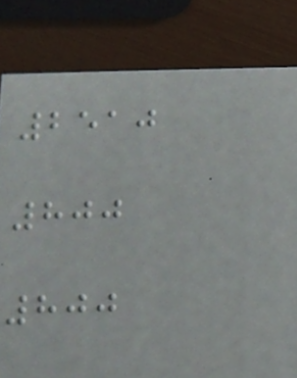2510
800
800
